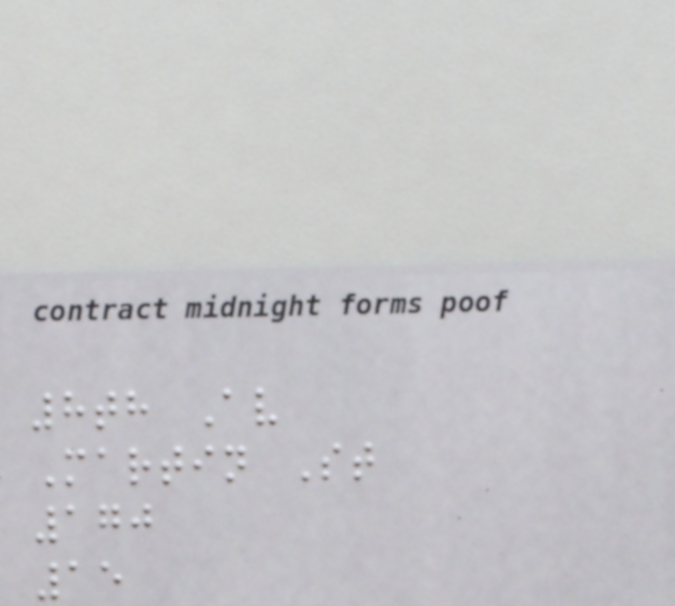8th Av
Martin St
170
15
